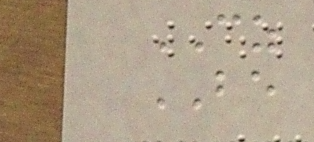CZ
BE
